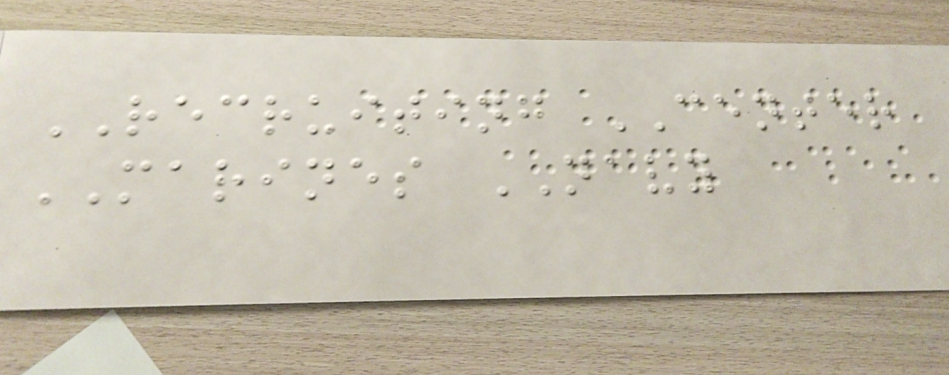RECRUITING CENTER
MARINES NAVY
